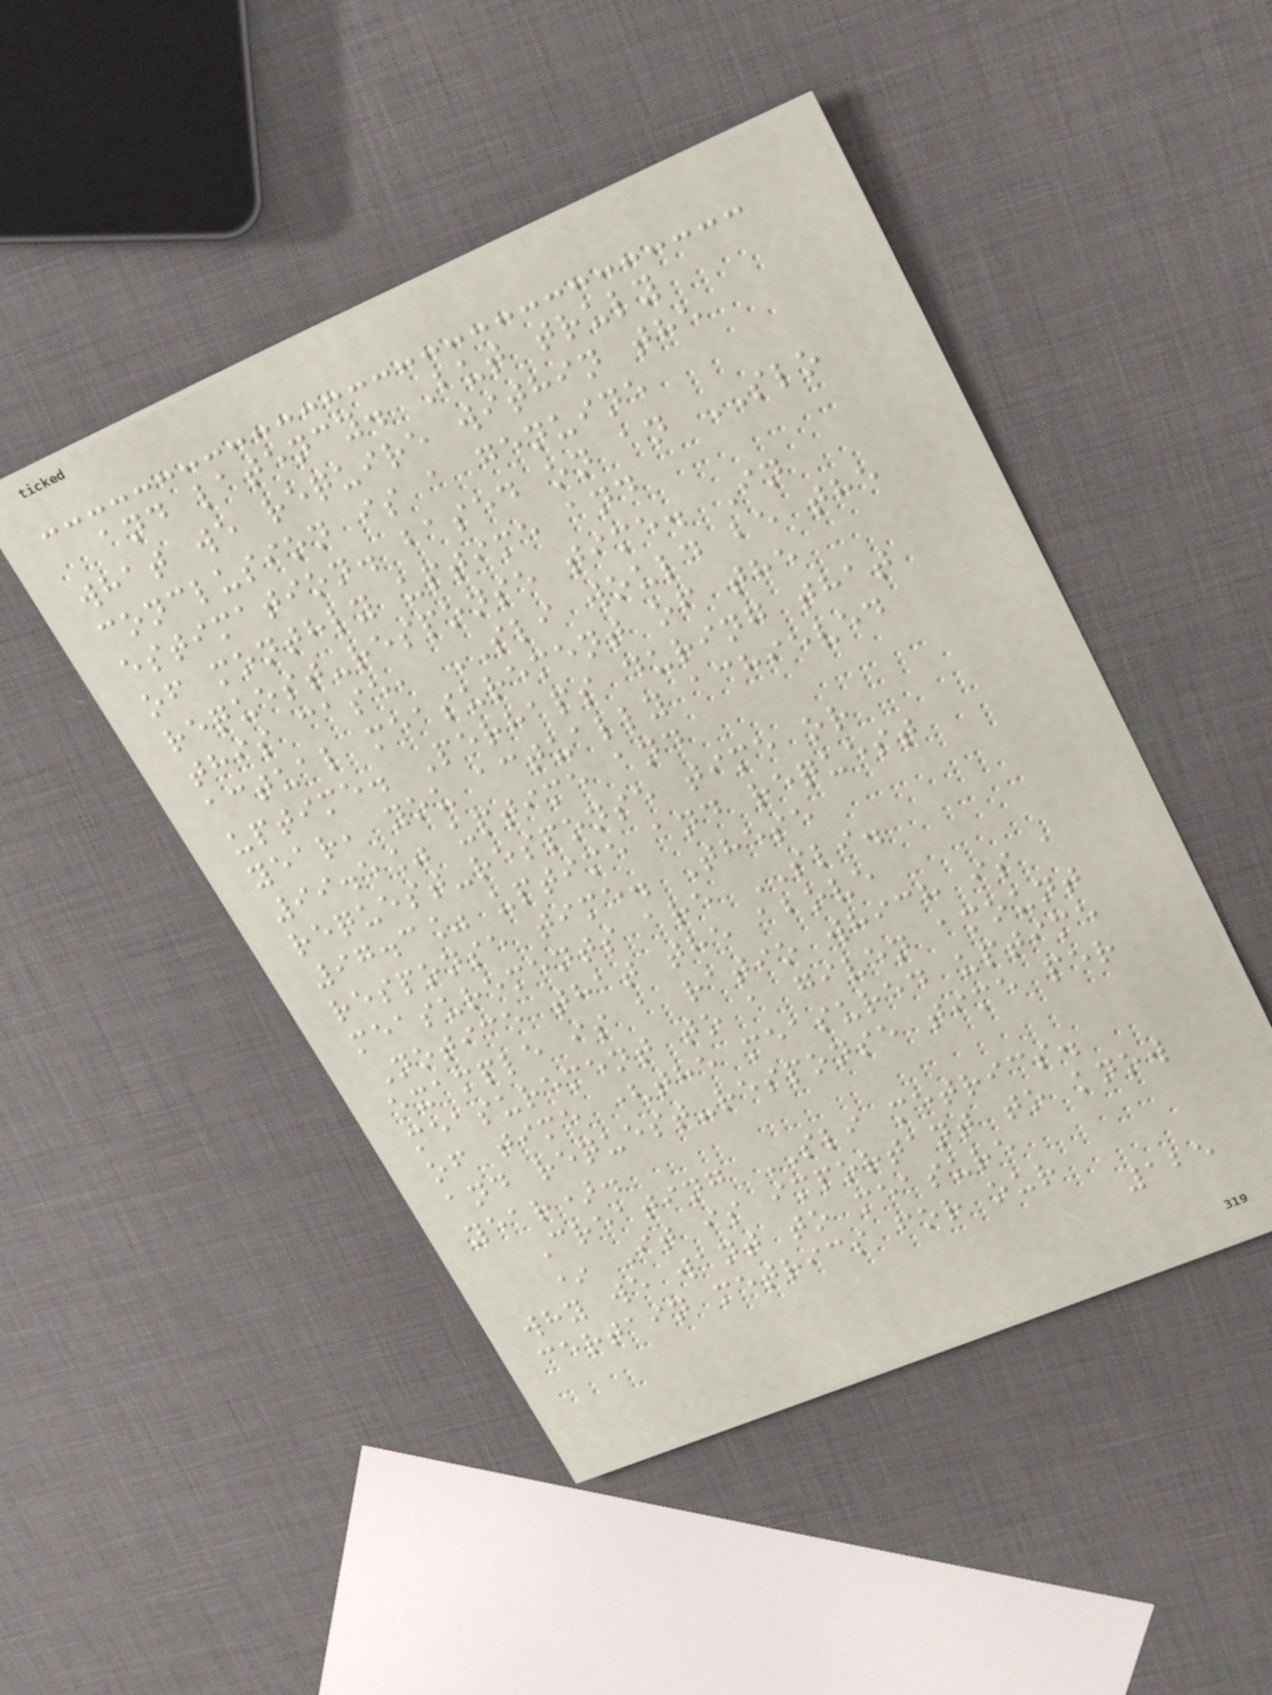and latency. But truly
what we require within the
conclusion is a genuine
estimation. based on an SLO
of monthly uptime and
request-response time. In
this case, SLI would be the
actual measurement of the
uptime. Perhaps during that
year, you actually achieved
99.5% uptime and
request-response time or
97.3% uptime and request
response time. These
measurements are SLI.
Notice that the above
example is a ratio which is a
measurement to a given amount
of time (the measured uptime
and request-response time per
year).
Creating SLI metrics.
* It is important to know
why we want to measure
certain metrics for our
125
